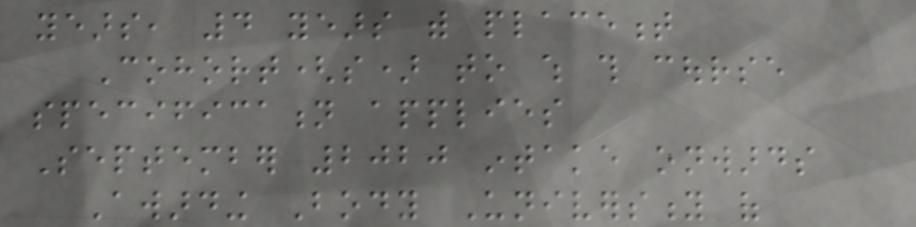years, 4 years with placement
Cohort(s) to which this course
specification applies
September 2020 intake onwards
Awarding Body University of
